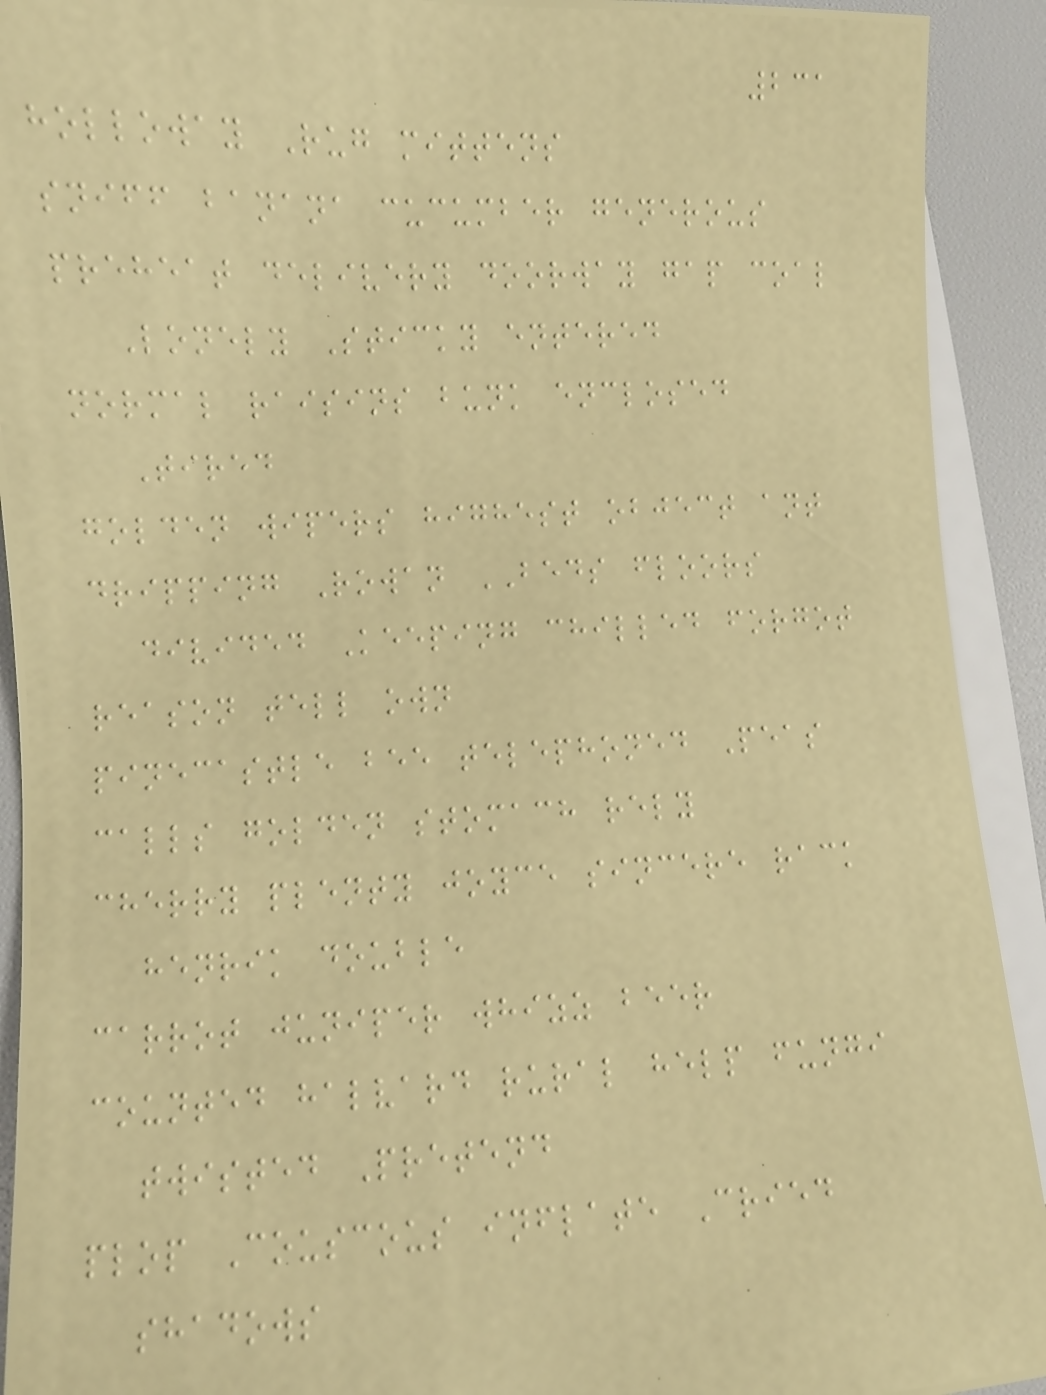231
holloway Rug mittens
sniff banana cucumber generous
preheat delivery doorway gap coal
Lonely Sticky entered
normal raisins bunk enclosed
Tired
golden wipers highest object ant
dripping Rowan BEDS floors
divided Keeping chilled forgot
reason tell own
pinecastle bee telephoned Peas
calls golden stomach rely
cherry plenty joyce sincere rack
henrik double
carrot juniper whizz beer
counted halvard rural help fungi
twisted Pretend
plop Couscous inflate Cried
shadows
